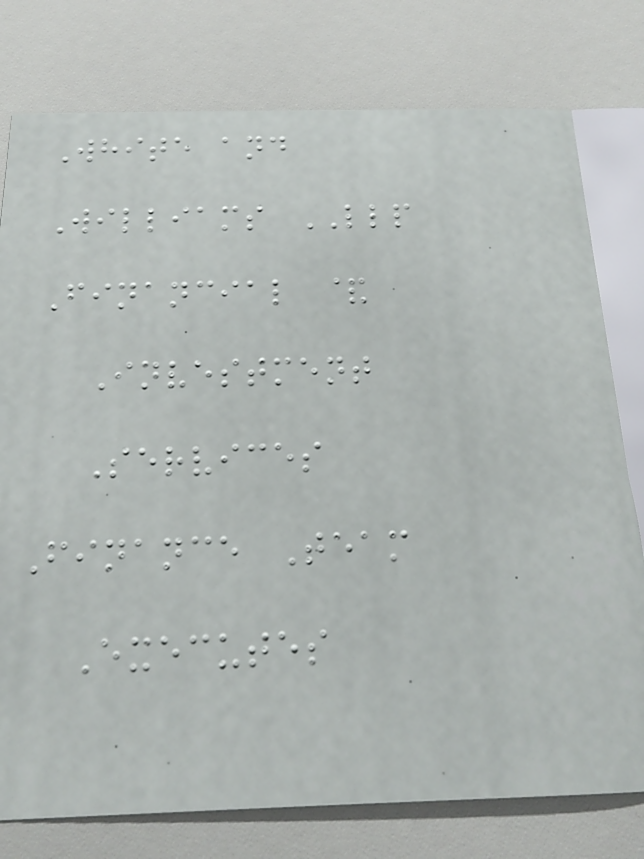White and
Williams LLP
Financial &
Investment
Services
Finance Team
Executes
